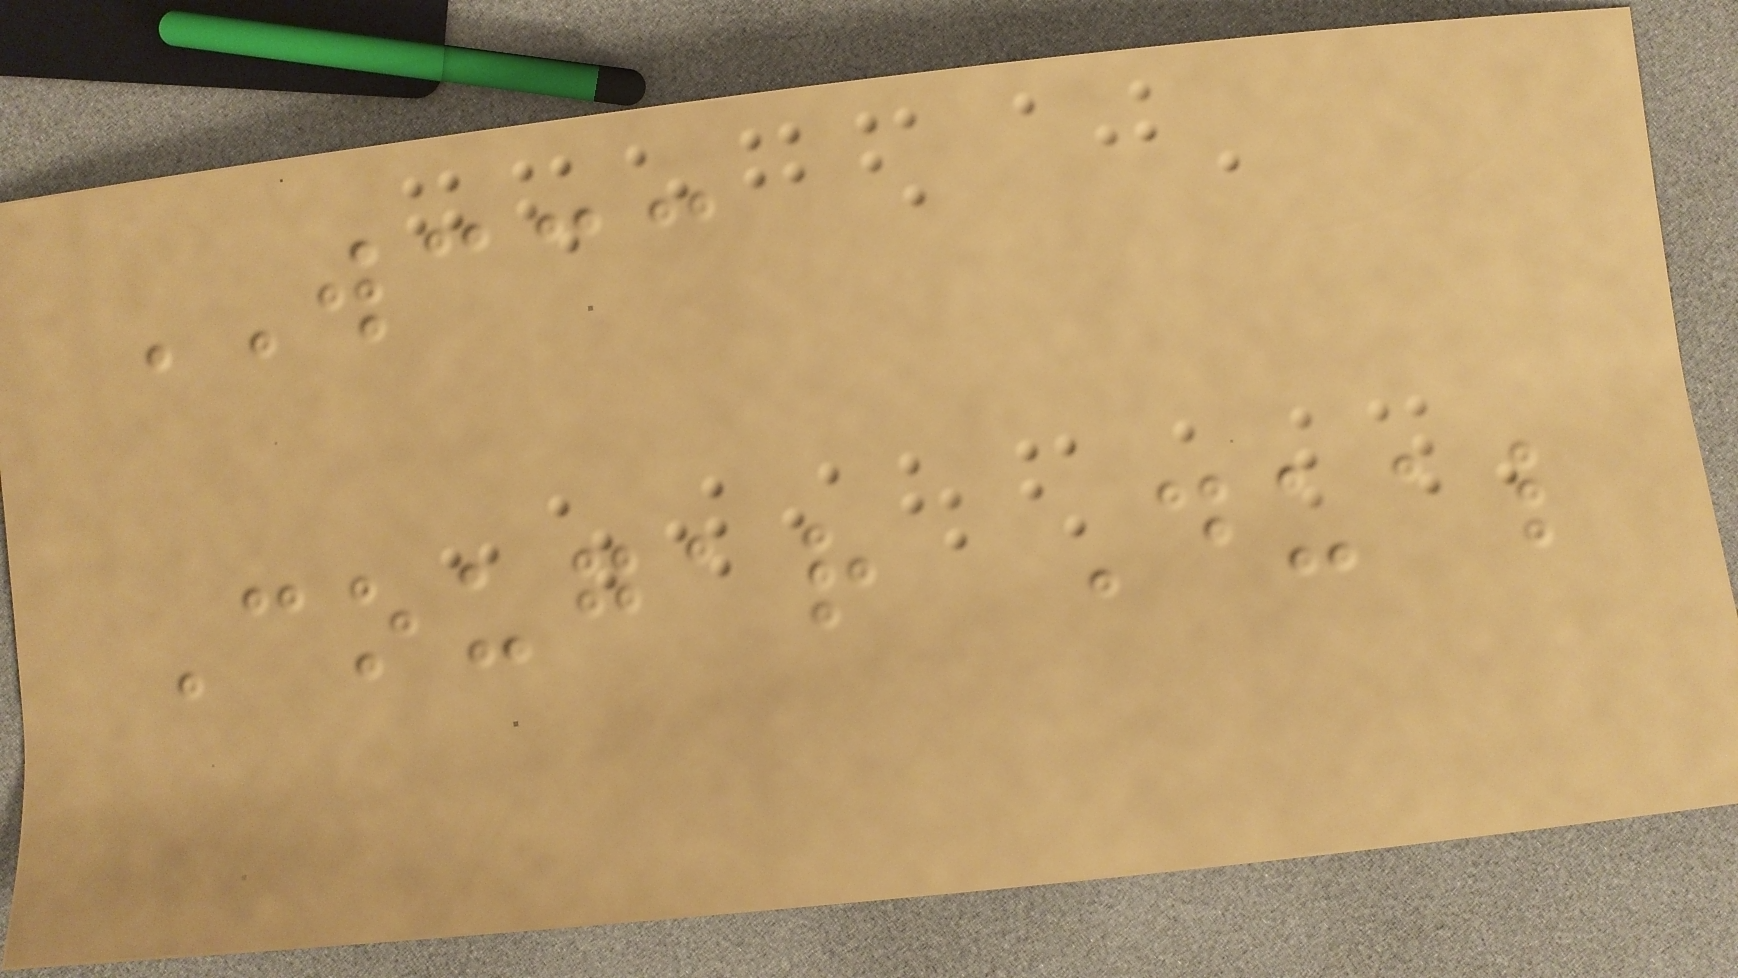WCCC
Cougar Dual
